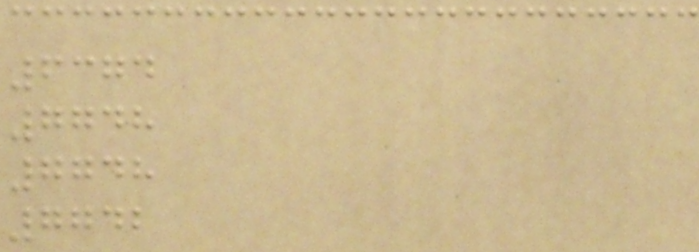6374
7748
7748
7742
